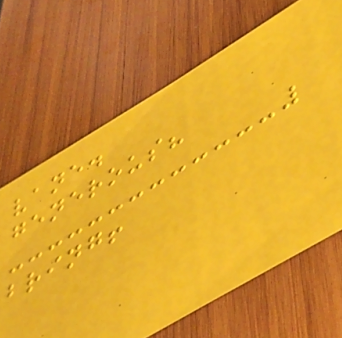vane.
generous?
bring!
